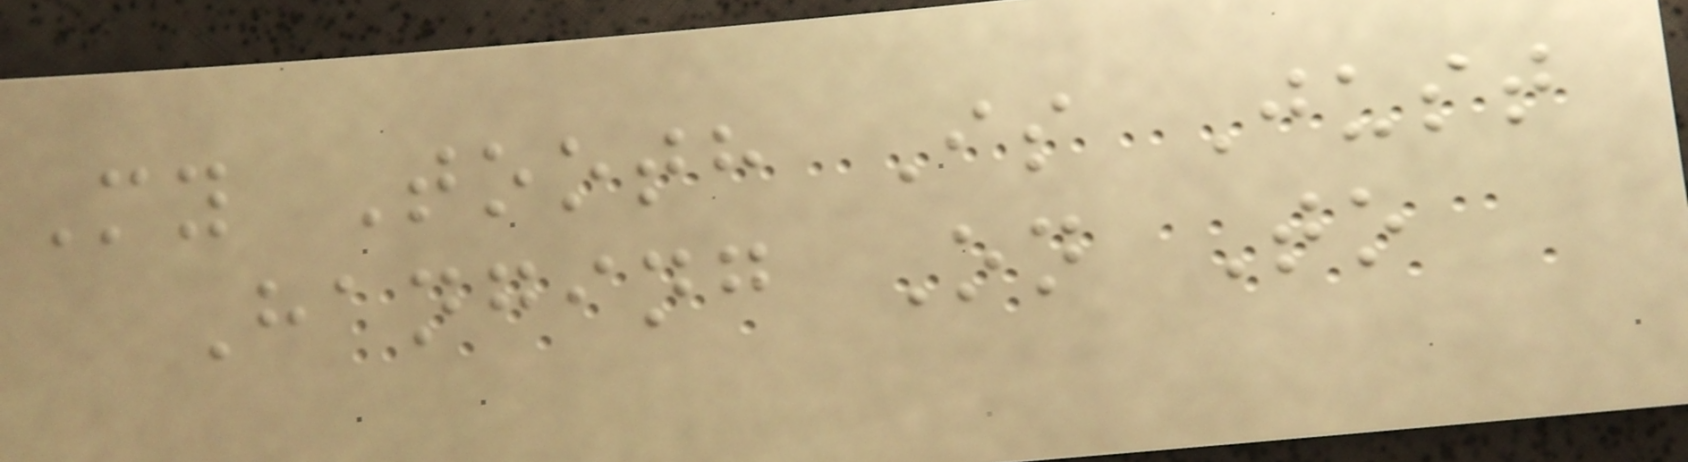My Tooth Is Just
Hanging On To
